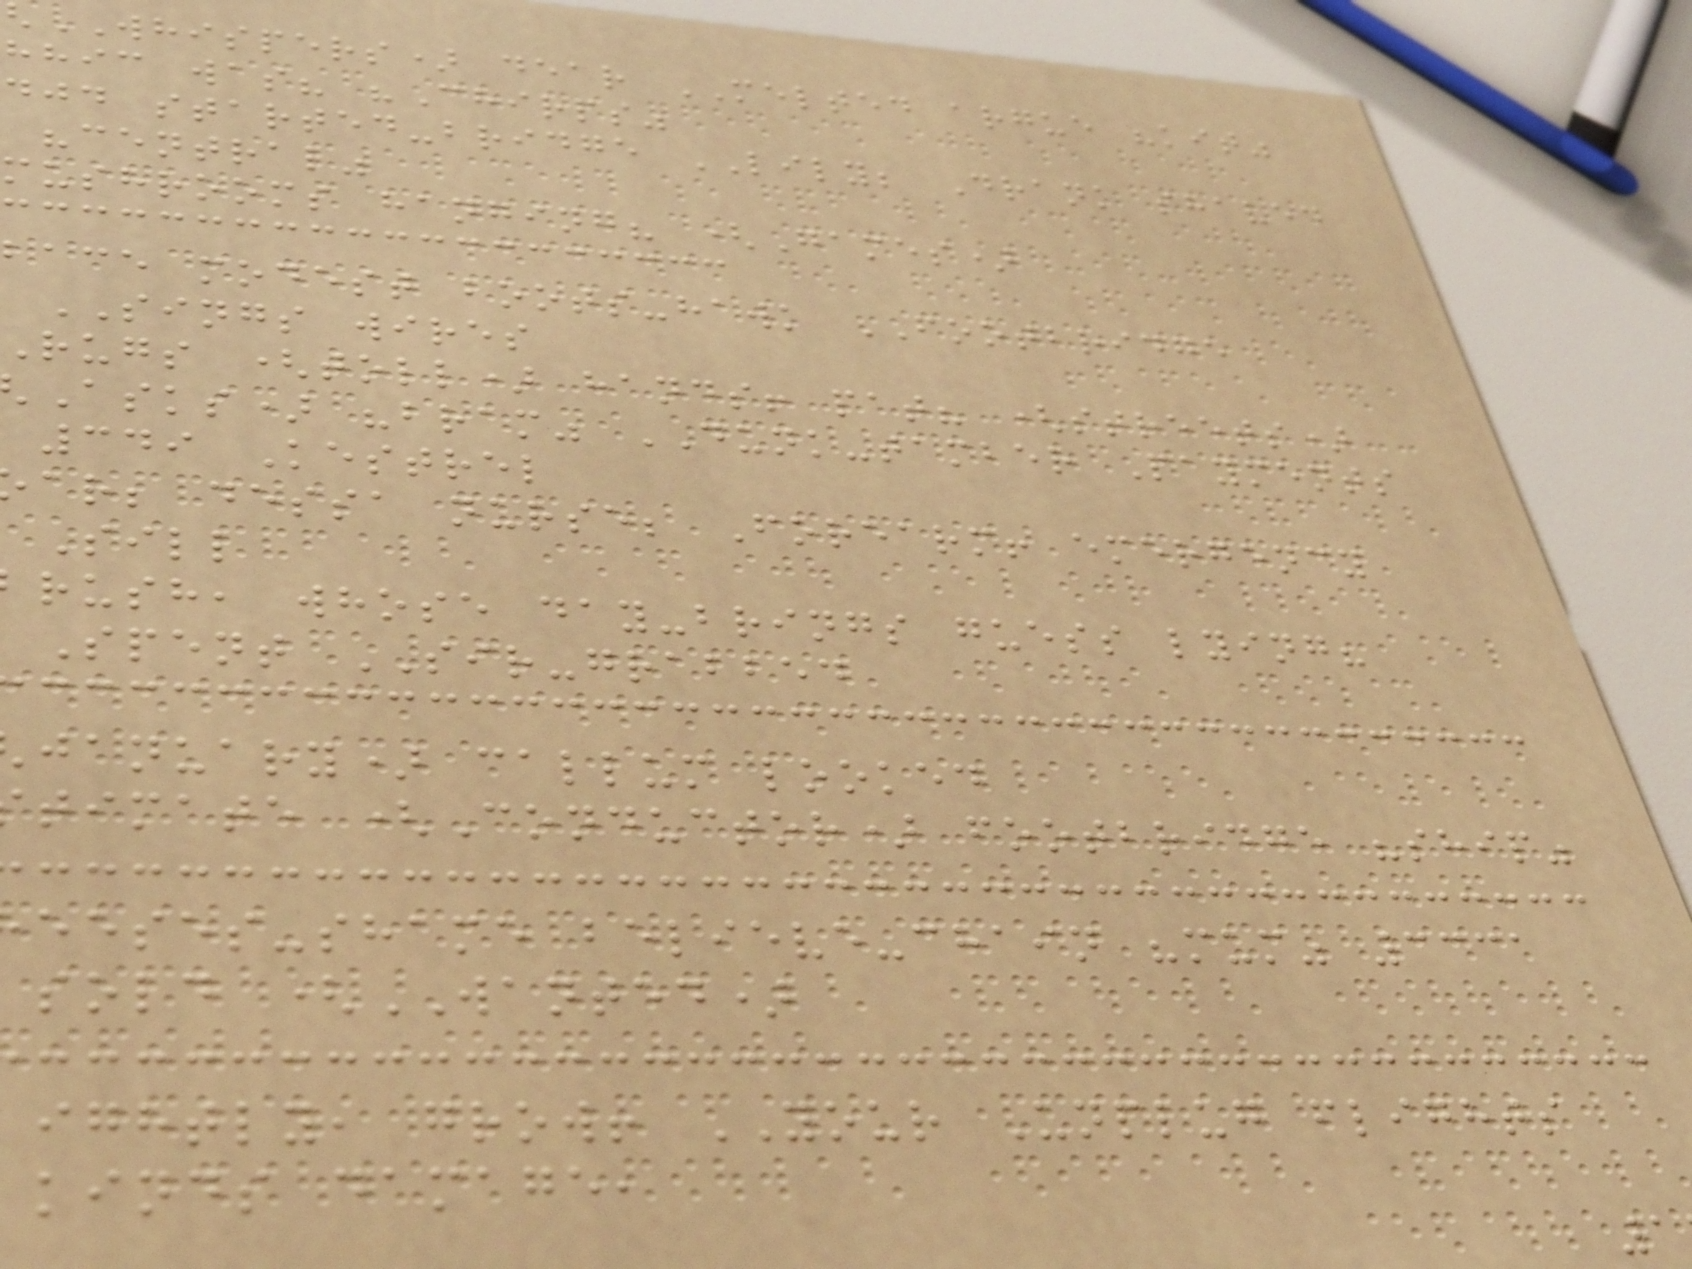WHISPERS) dear MELTED argue "kit"
hhic was? "Chirps"
djd started-bridge LILY; Drank shaved
"central"
mushrooms hanging? (Games)
bace modest boots-hawk FOOTBRIDGE
SINGS wires
rugs (toll) hands! pat? (streets)
Asks) "bram" DUNK-tamber Payments
349 Kestrel
ar; dessa nurse; Forearm! emergency
Sill
rush, whose day-brings guess lying?
Spent SIR-grabbed
january) callum looked
timate (Conductor) footbridge "ship"
eeses-shame believe-chain "mum" 3331
sold (WANTED)
ightly, grow! YOUR Unplug flights
kinds damage,
